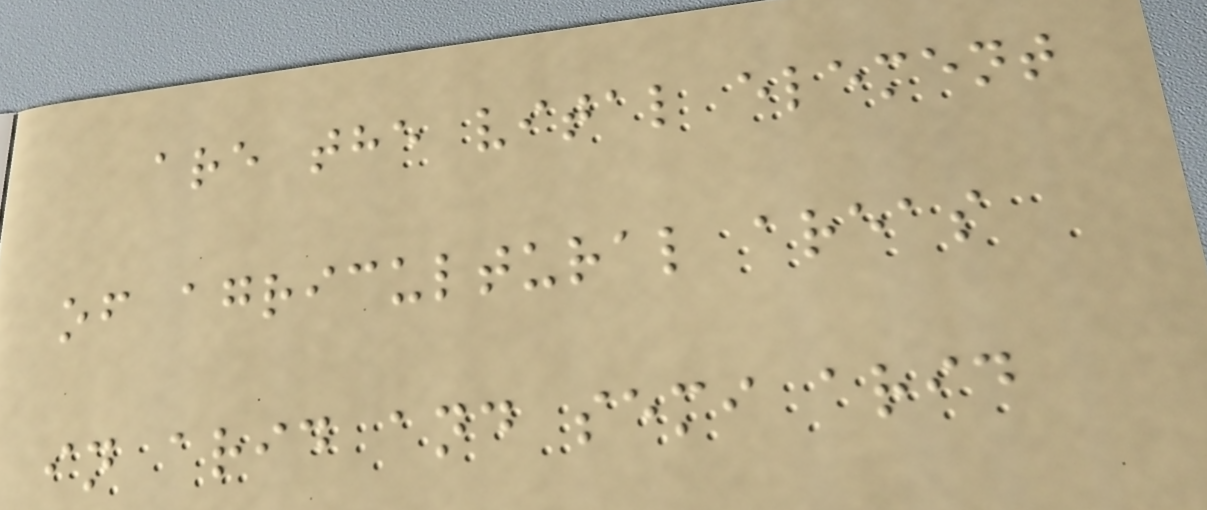are the vital element
of agricultural areas
in arid and semi arid
